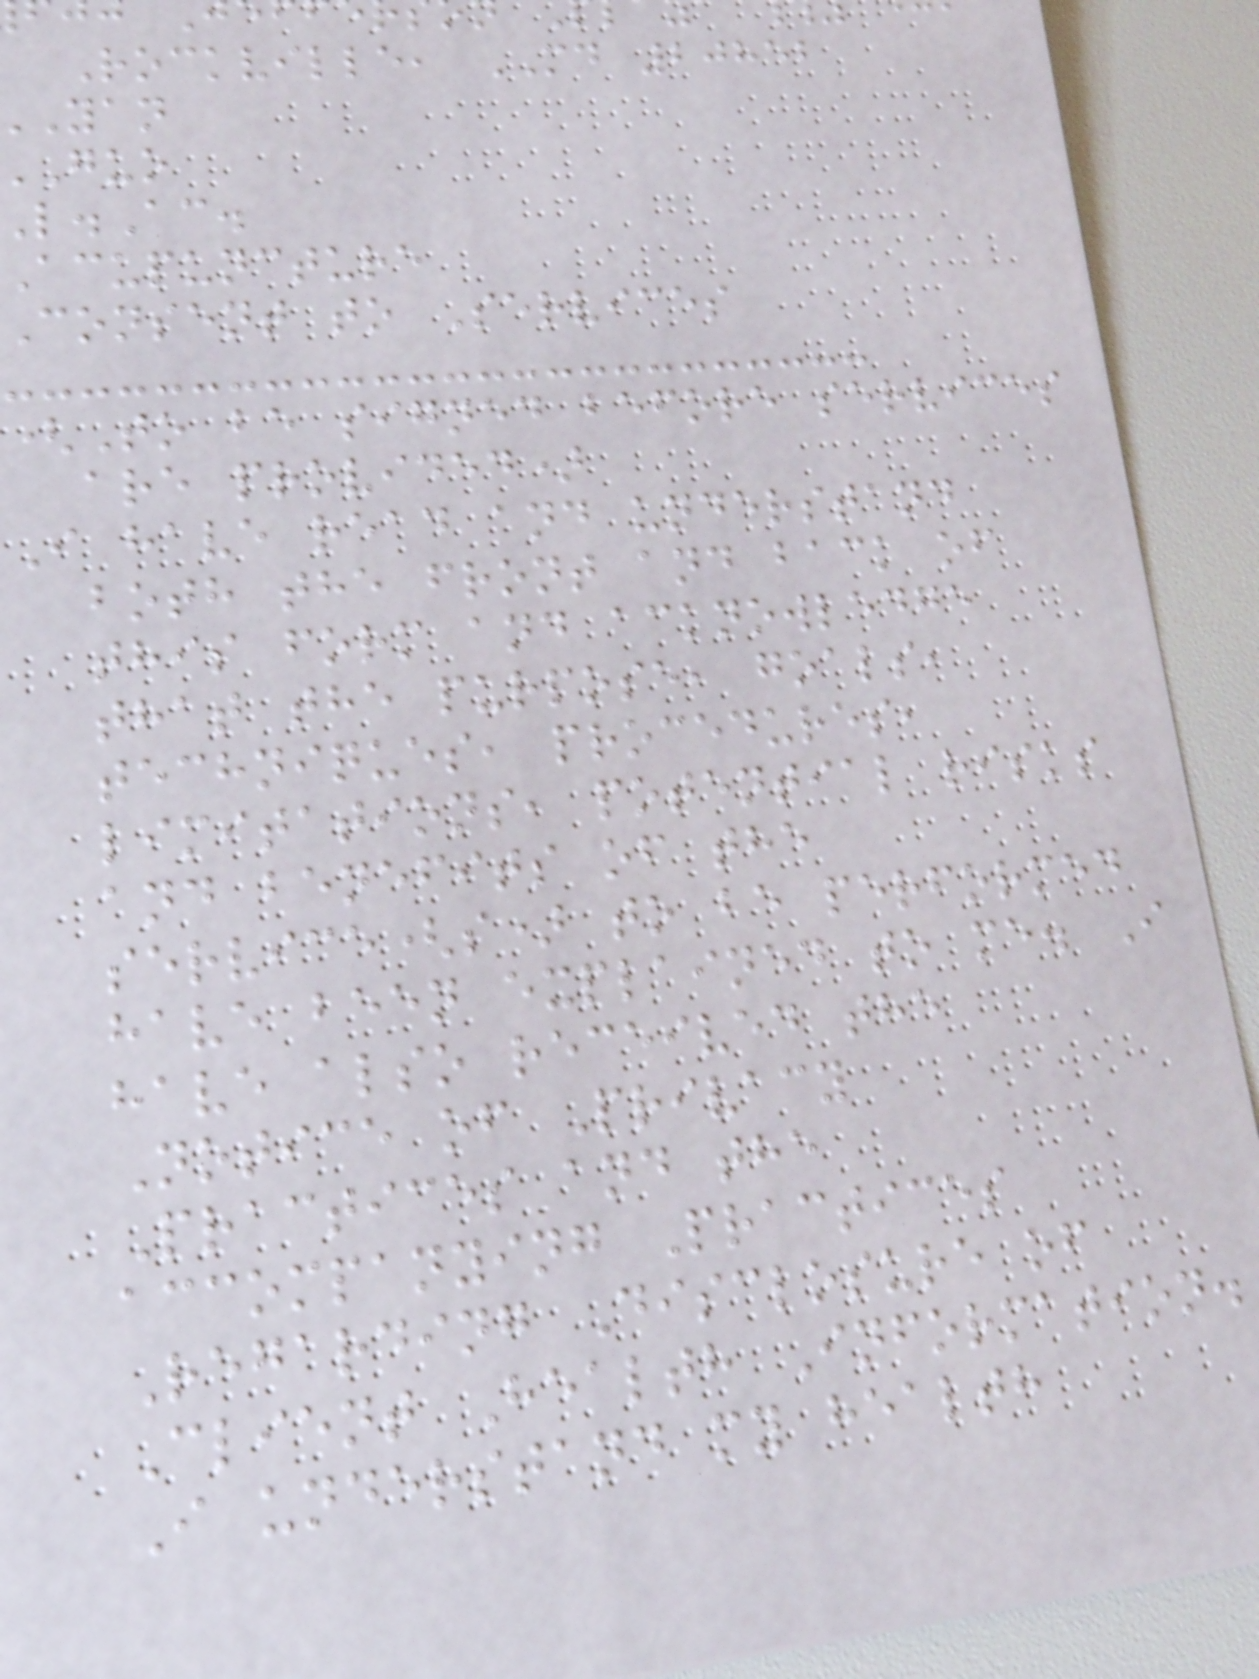Rockville, MD 20852
.Ac.
acupuncture
Consent to Services
(To be signed before services
are provided)
I have read and understand
both the front and back of
this form and acknowledge
that the purpose, goals,
techniques, procedures,
limitations, potential risks
and benefits of the
service(s) to be performed
have been explained to me. I
have also received the
Notice of Privacy
Practices and the
accompanying Practices
Regarding Disclosure of
Client Health Information.
I understand my health
